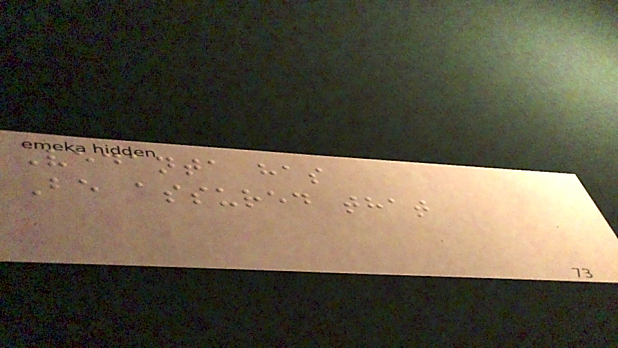Vedanta has
Be assured that
